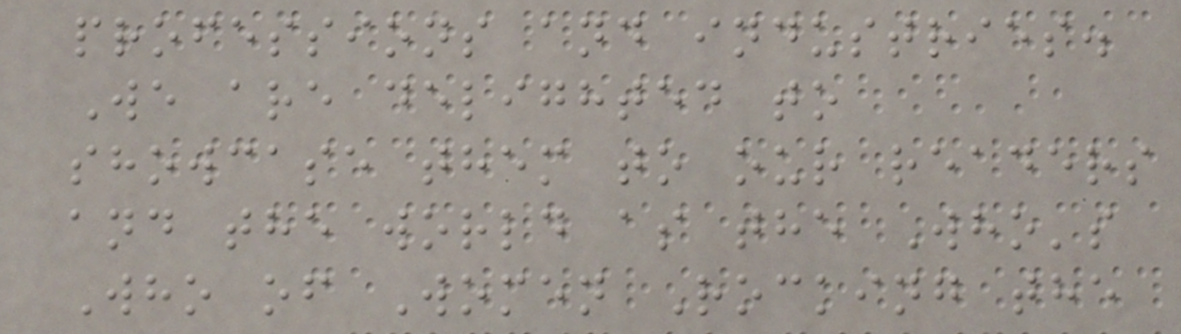professions and industries.
We are delighted to
showcase them to our readers
and the world as the Who's
Who of Women Rocking the
